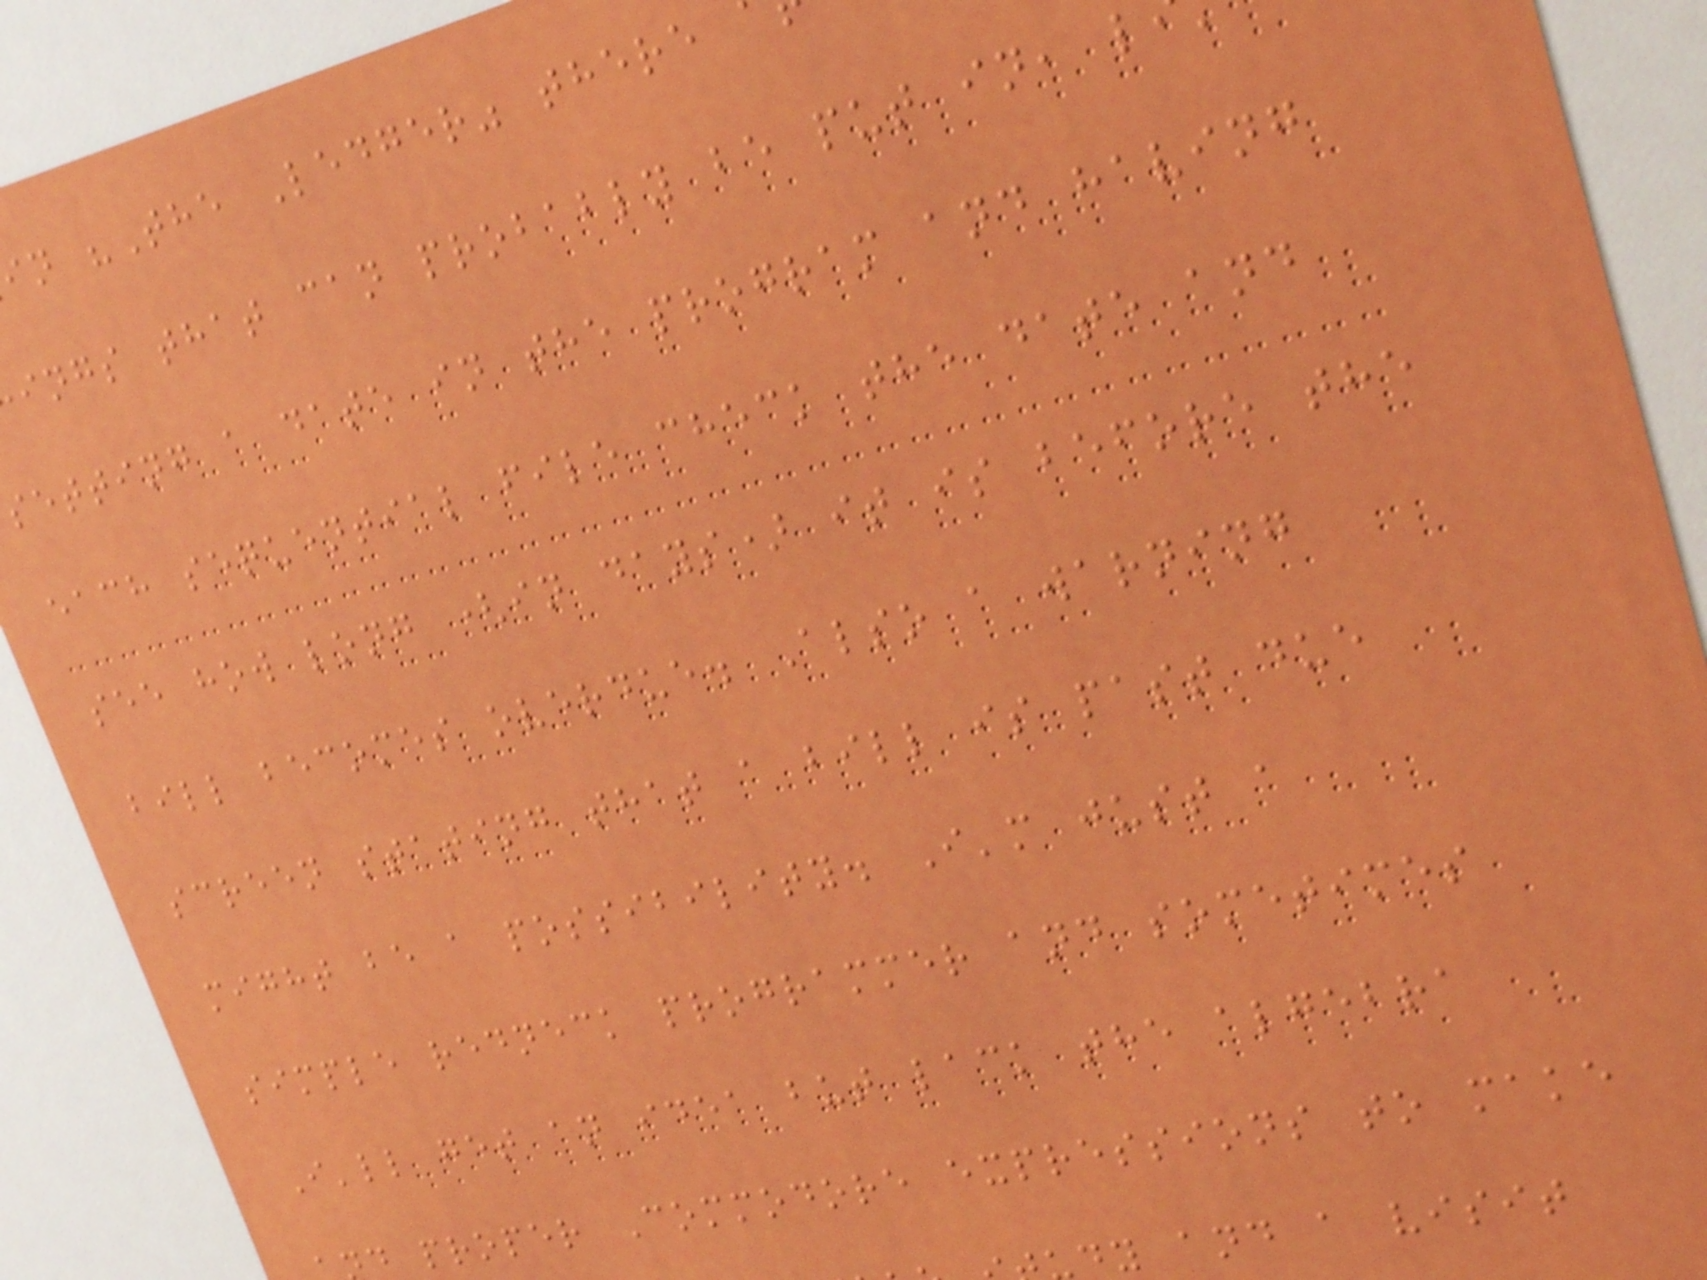n "The Ledger" there
ings that can probably be put in, l
setting a date in the program and having
each sequential file check the date and
see how long (in days) it is before the
bill becomes overdue. Also a warning
screen stating that a bill is past due
might be a possibility. I'm just a
simple redneck programmer and sometimes
I'll get an idea but lack the algebra
d proper Commodore expressions to make
dy and a visit
